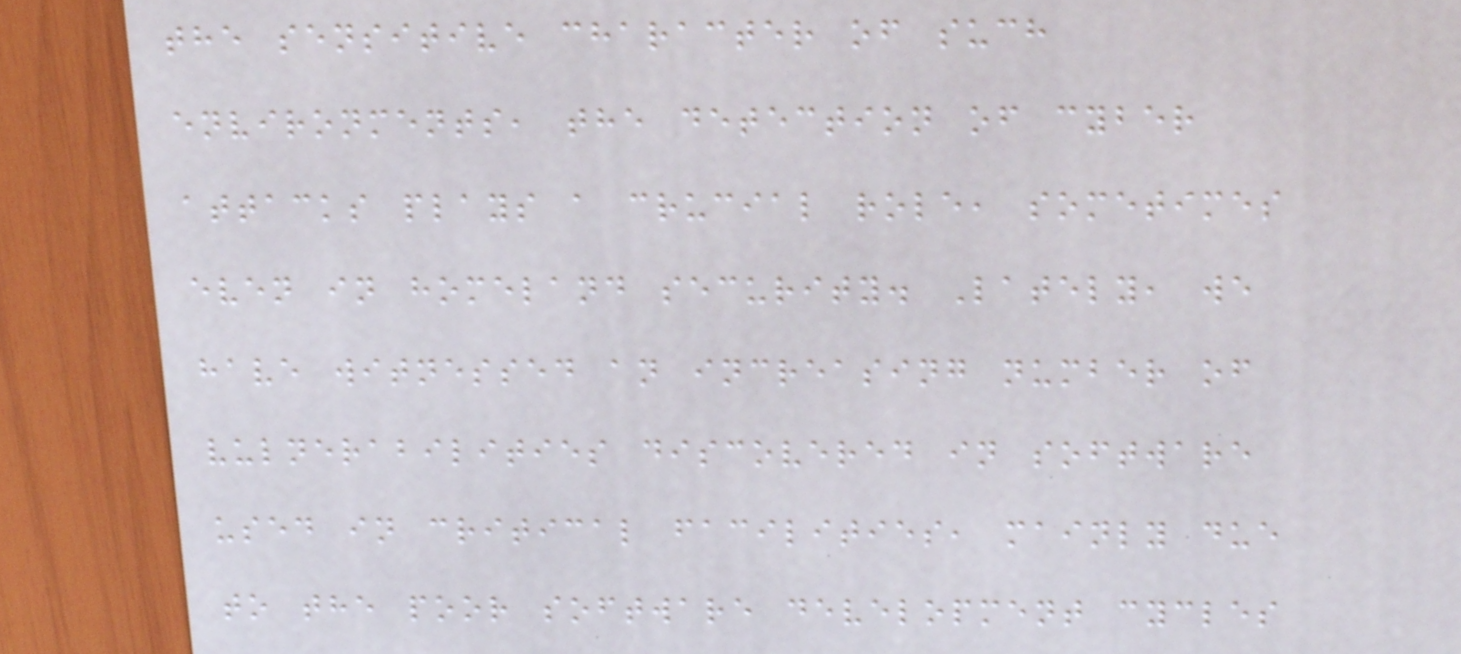the sensitive character of such
environments, the detection of cyber
attacks plays a crucial role, sometimes
even in homeland security. Lately, we
have witnessed an increasing number of
vulnerabilities discovered in software
used in critical facilities, mainly due
to the poor software development cycles
